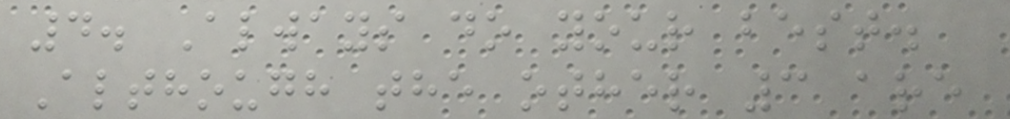4. Always do your best.
Although the other 3 are
